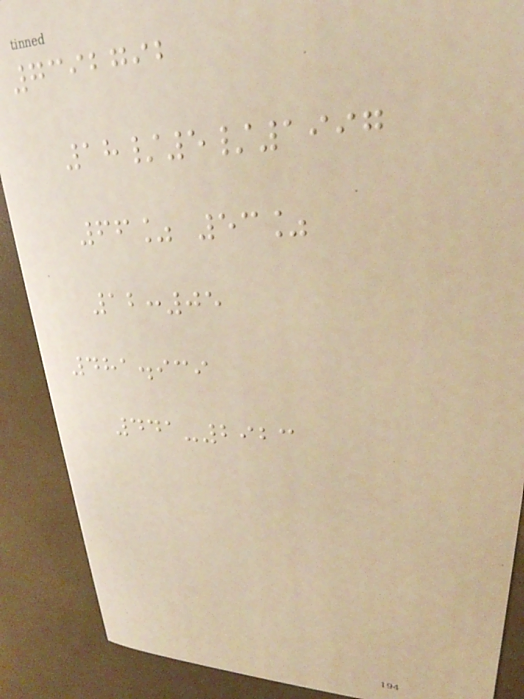7392792
18/5/1997
66% 53%
12:05
481.939
441-2923
